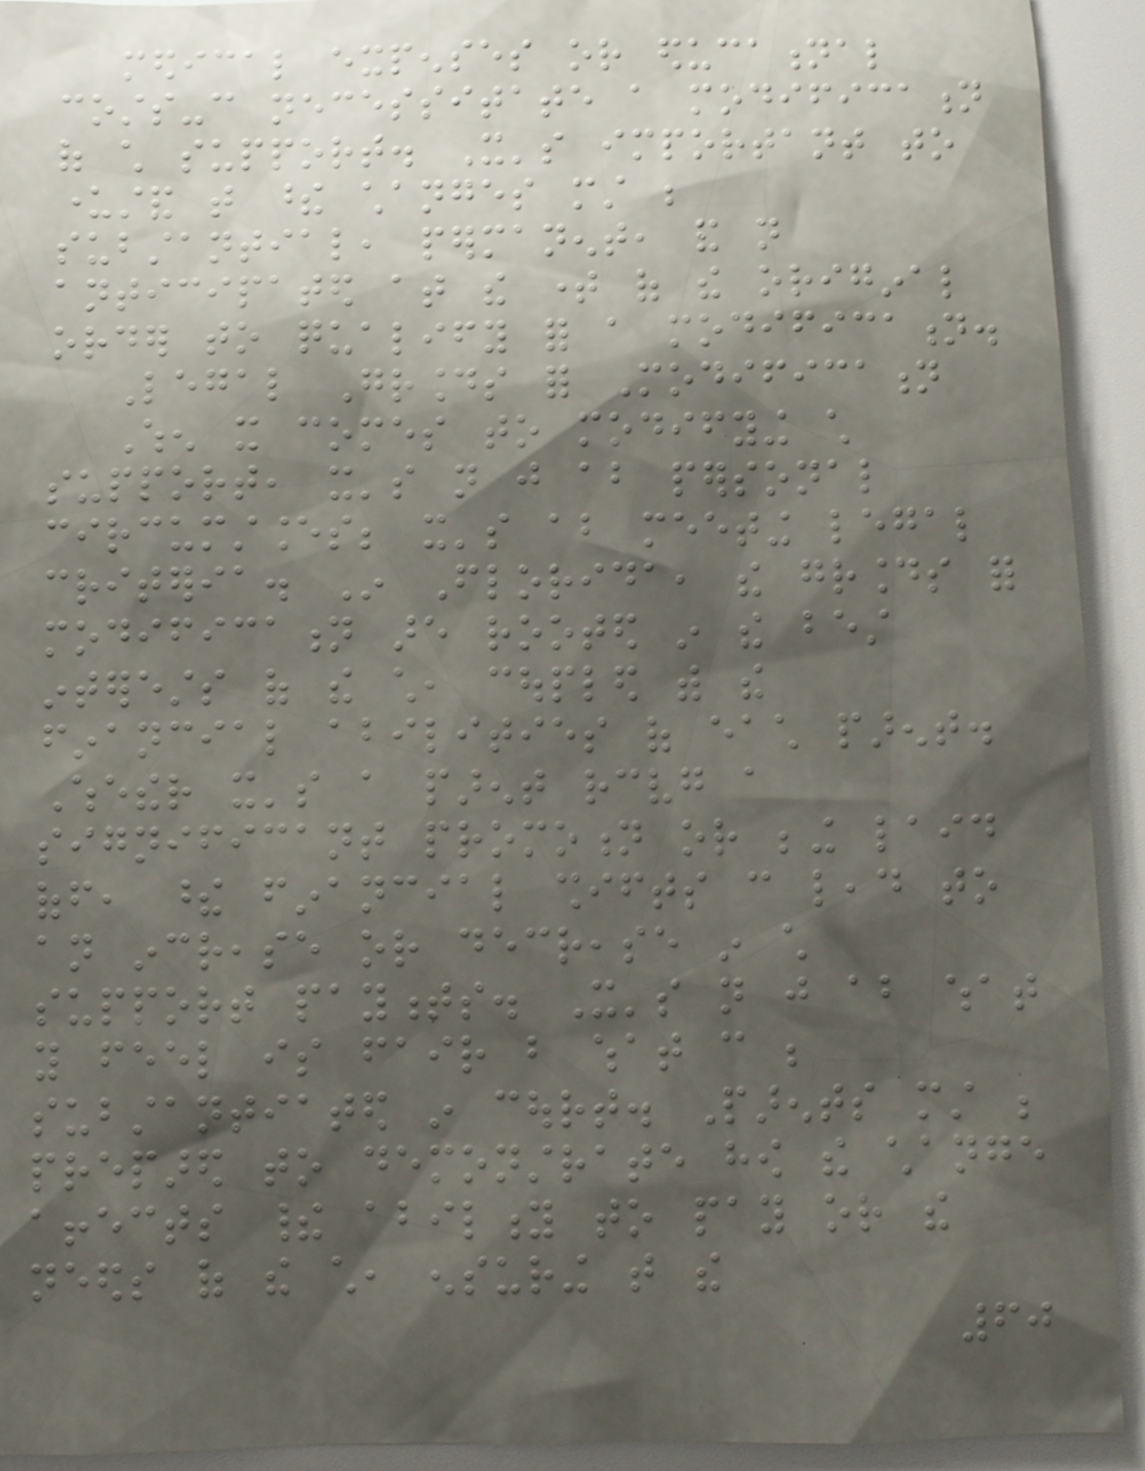medical expenses or educational
costs-can necessitate a modification
of child support. It's important to
understand that these changes must be
substantial, permanent, and not
anticipated at the time of the original
order to qualify for a modification.
Legal Grounds for Modification
When it comes to modifying child
support, it's not just about personal
circumstances; it's about meeting legal
criteria. In Florida, the grounds for
modification are rooted in the best
interests of the child, coupled with the
financial abilities of each parent.
Whether it's a parent receiving a
significant promotion or being laid
off, these financial shifts can lead to
an increase or decrease in child
support payments. It's not just about what
you feel is fair but what can be
substantiated in court. Parents must be
prepared to demonstrate how the change
affects their ability to pay or the
needs of the child, ensuring that the
60
